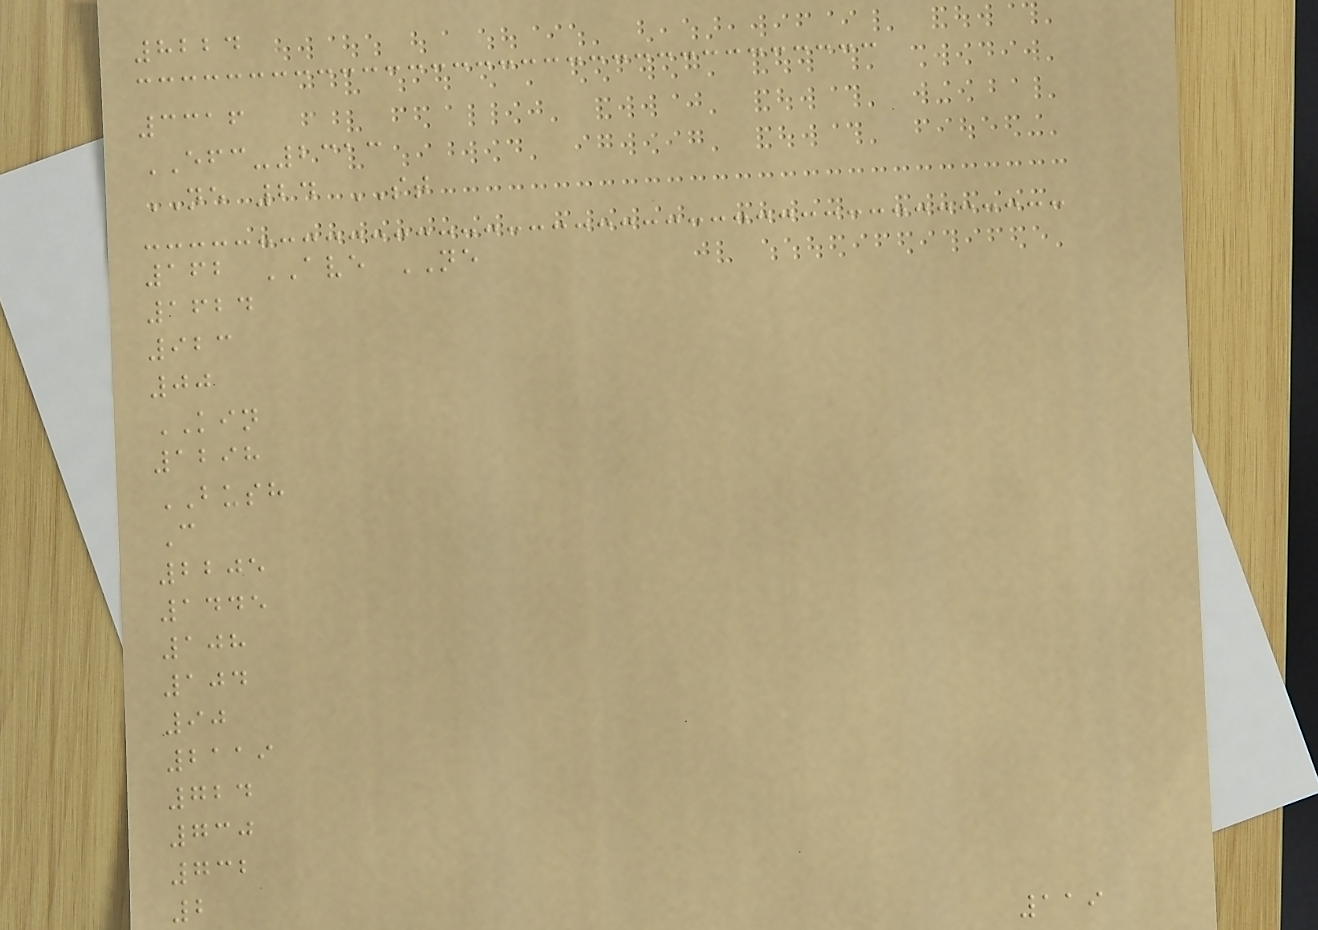8224
3316
EFC-2313
NE 24 ST
162 AVE NE
1624
923
00
KIN
1298
BUSH
C
2205
1445
108
104
90
2119
724
730
732
2
119
